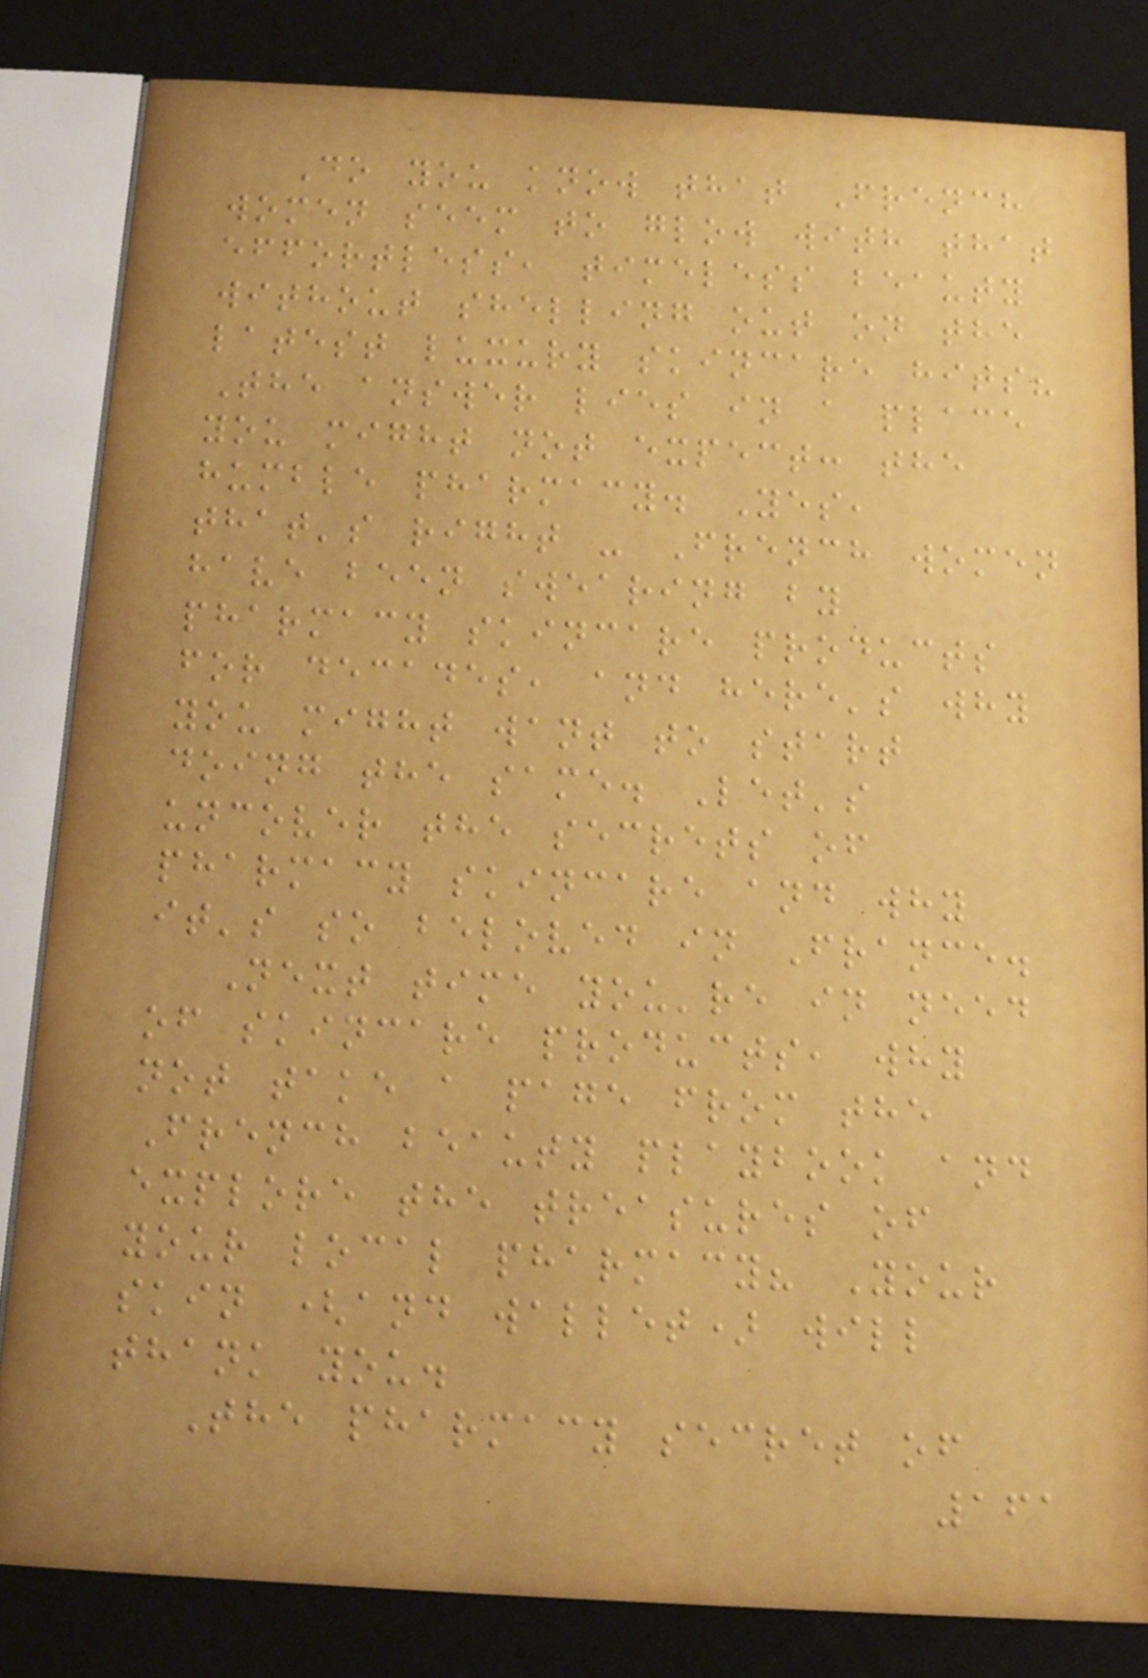Do you know that French
women seem to glow with that
effortless, timeless beauty
without shelling out on the
latest luxury skincare hits?
The answer lies in a place
you might not expect: the
humble pharmacy. Yes,
that's right - French women
have been swearing by
pharmacy skincare products
for decades, and here's why
you might want to start
doing the same. Let's
uncover the secrets of
pharmacy skincare and why
it's so beloved in France.
Next time you're in need
of skincare products, why
not take a page from the
French beauty playbook and
explore the treasures of
your local pharmacy? Your
skin (and wallet) will
thank you.
The pharmacy secret of
161
